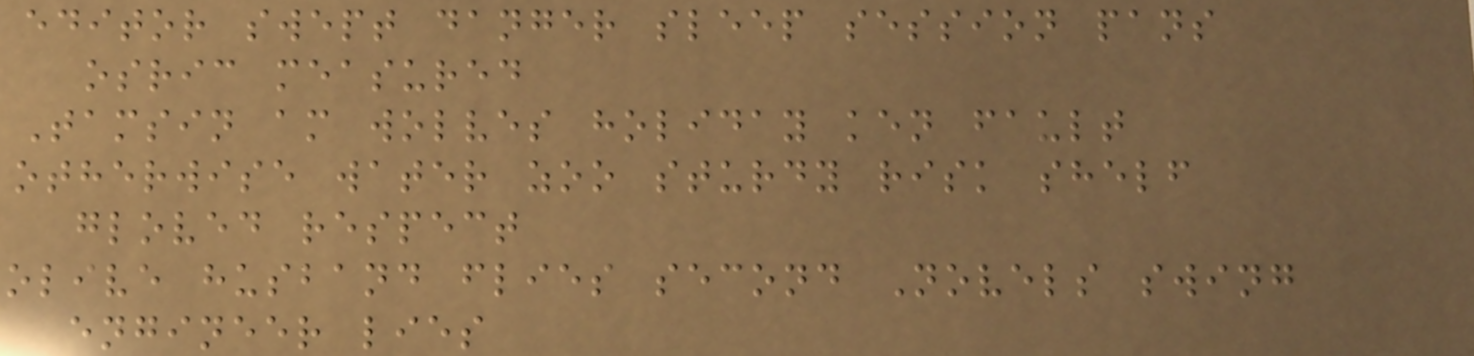editor swept danger sleep session pans
osric measured
Tamsin am wolves holiday ken fault
otherwise water zoo sturdy risk shelf
gloved respect
olive husband flies second Novels swing
engineer lies
